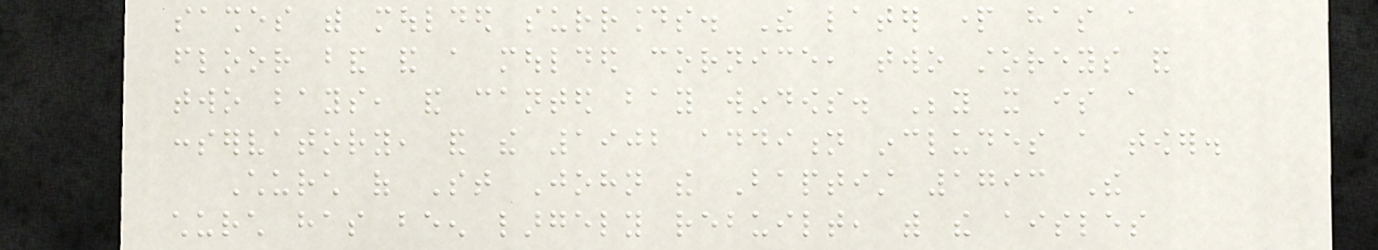sashes with moulded surrounds. The later part has a
floor band and a moulded cornice, two storeys and
two bays, and canted bay windows. Beyond it is a
conservatory, and the 1902 addition includes a tower.
Church of St John the Baptist 1793 The
church has been largely rebuilt, with the aisles
